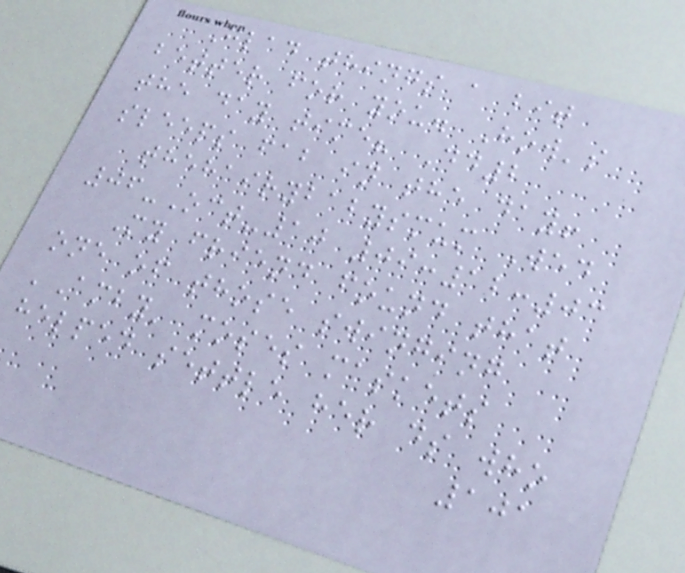Glad things a bit
better for you. How's
the day time? Dd2
sleeps fab in the day!
thehairybabysmum Wed
06-Oct-10 09:12:03
My friend found that
one of those swinging
'Amby' moses maskets
helped settle her ds who
101
